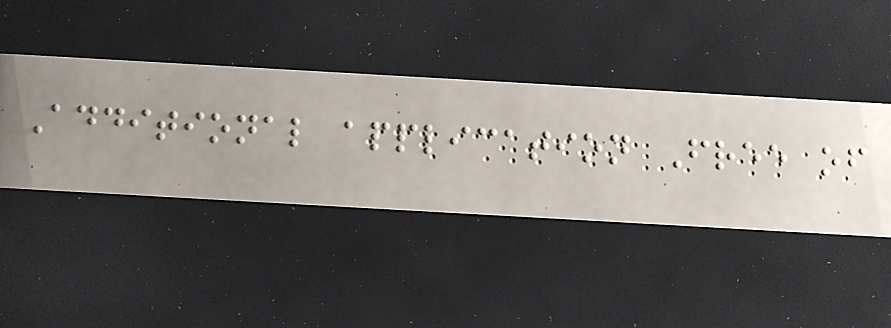Additional application Free of
